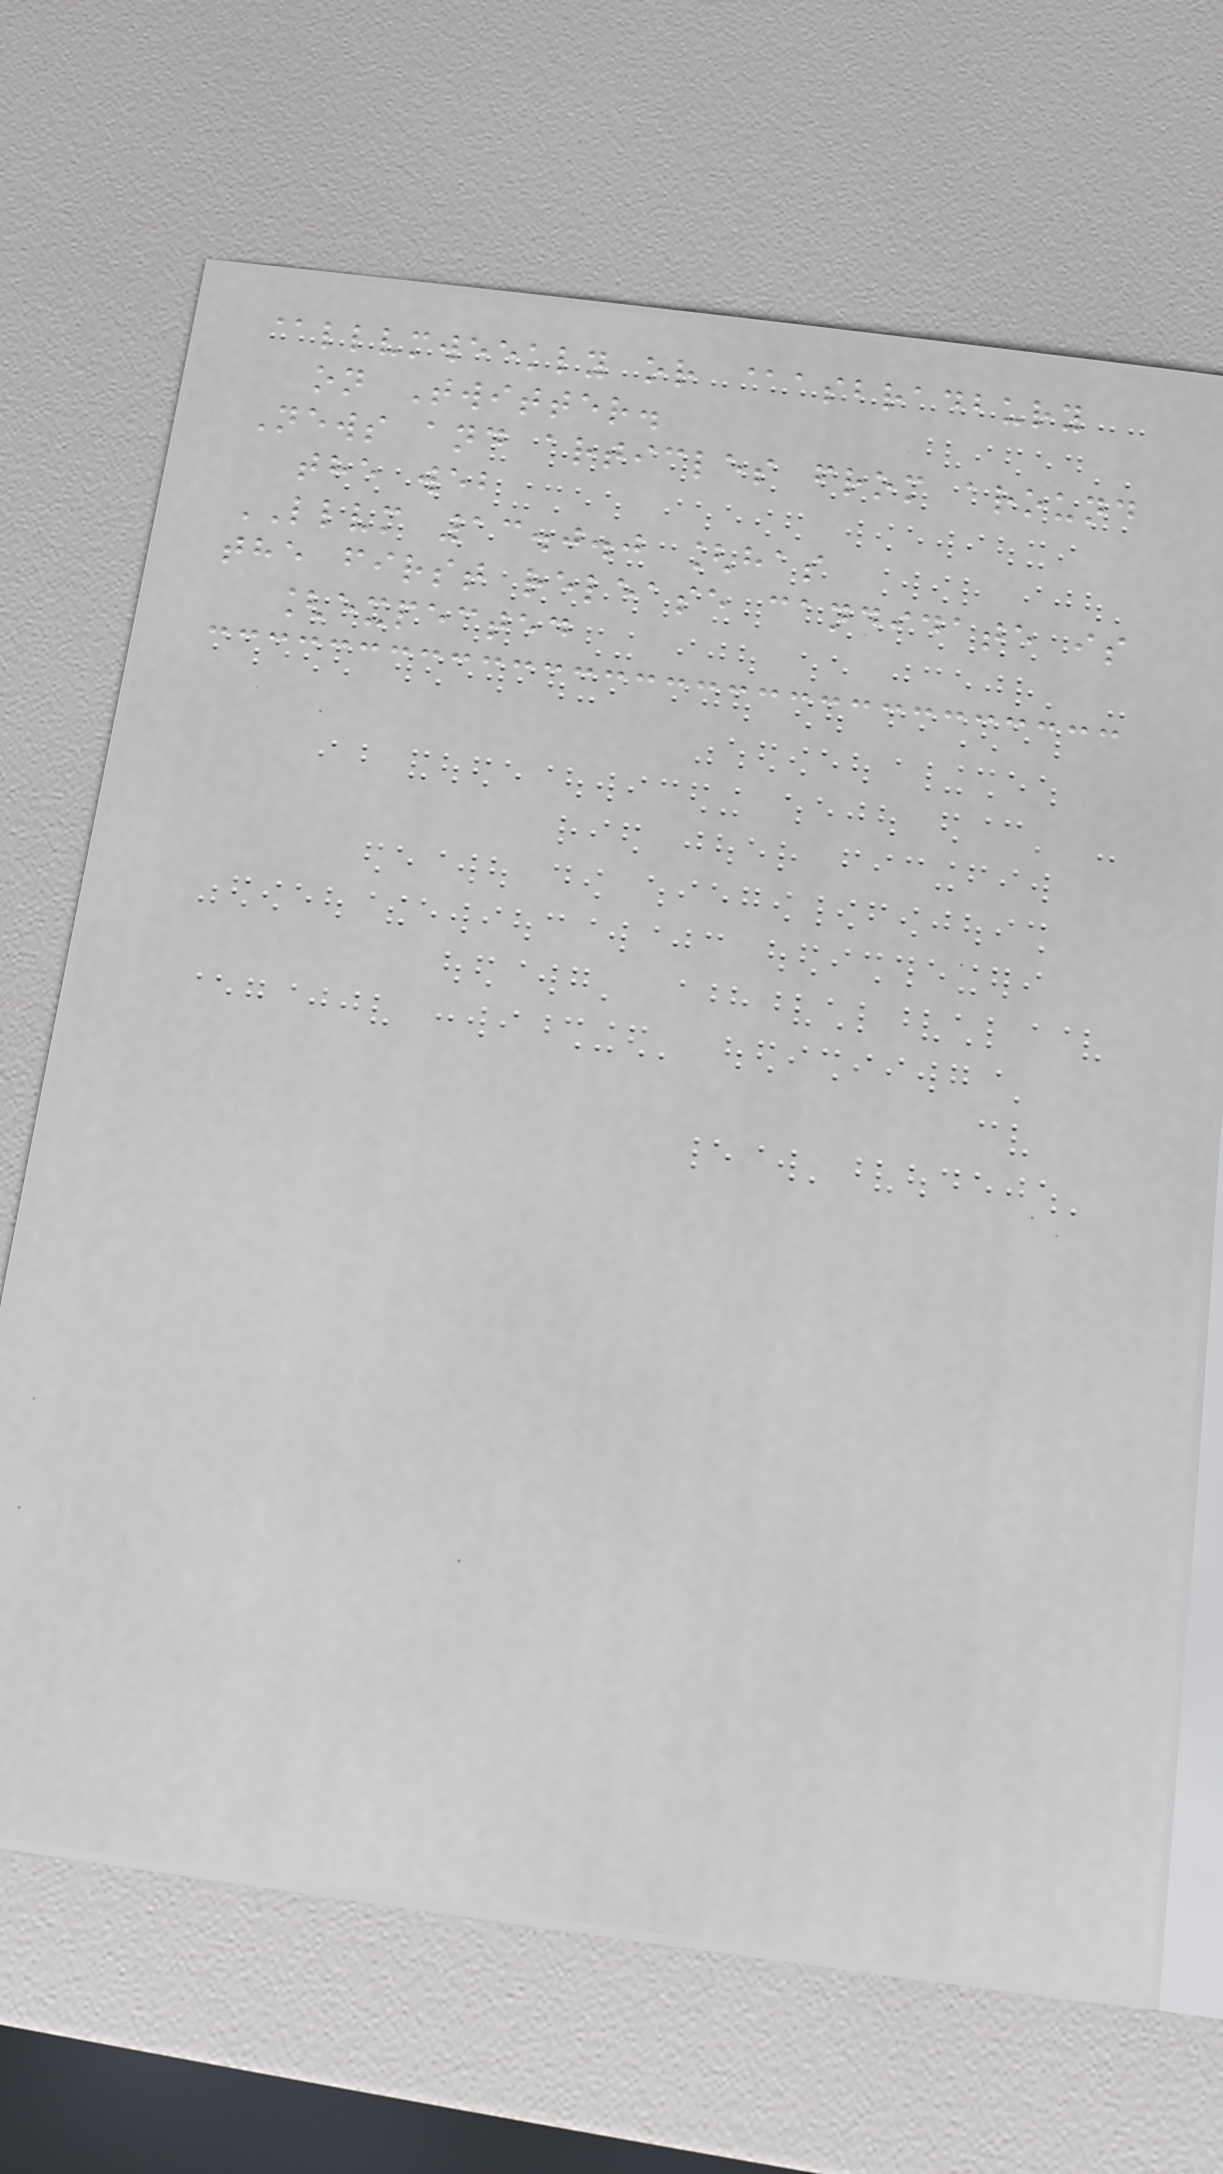@llvmweekly or @asbradbury
on Twitter.
News and articles from around
the web
LLVM 13.0.0 [has
the first release candidate is
[expected
